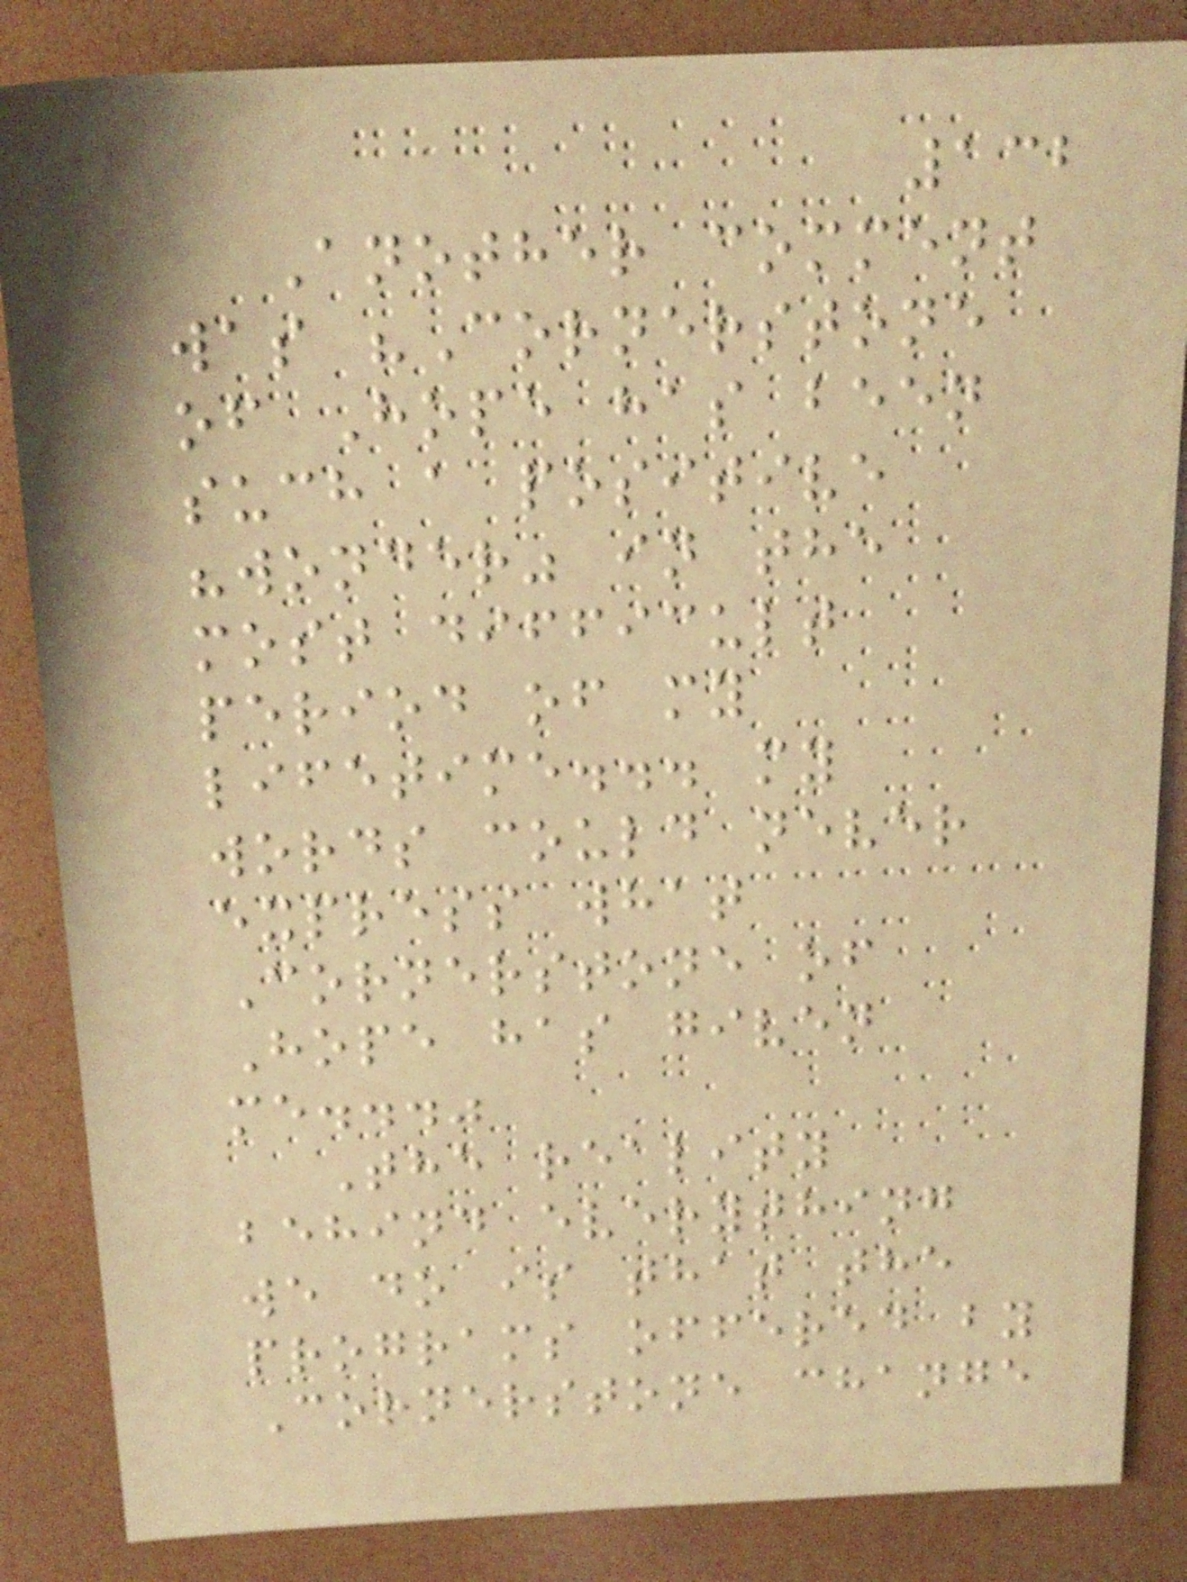132
Another comment
was "Cornerstone
of Hope has been
such a positive
"wonder" in the
most difficult
period of my
lifetime... my
words could never
express what
Cornerstone of
Hope has given
me..."
The reality
behind everything
we do is that the
programs offered by
Cornerstone change
